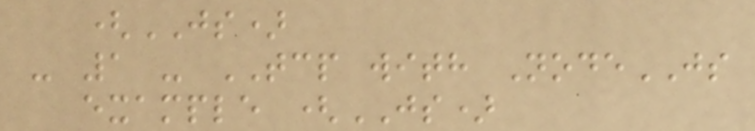(JS)
- 1 - TCP with NodeJS
example (JS)
